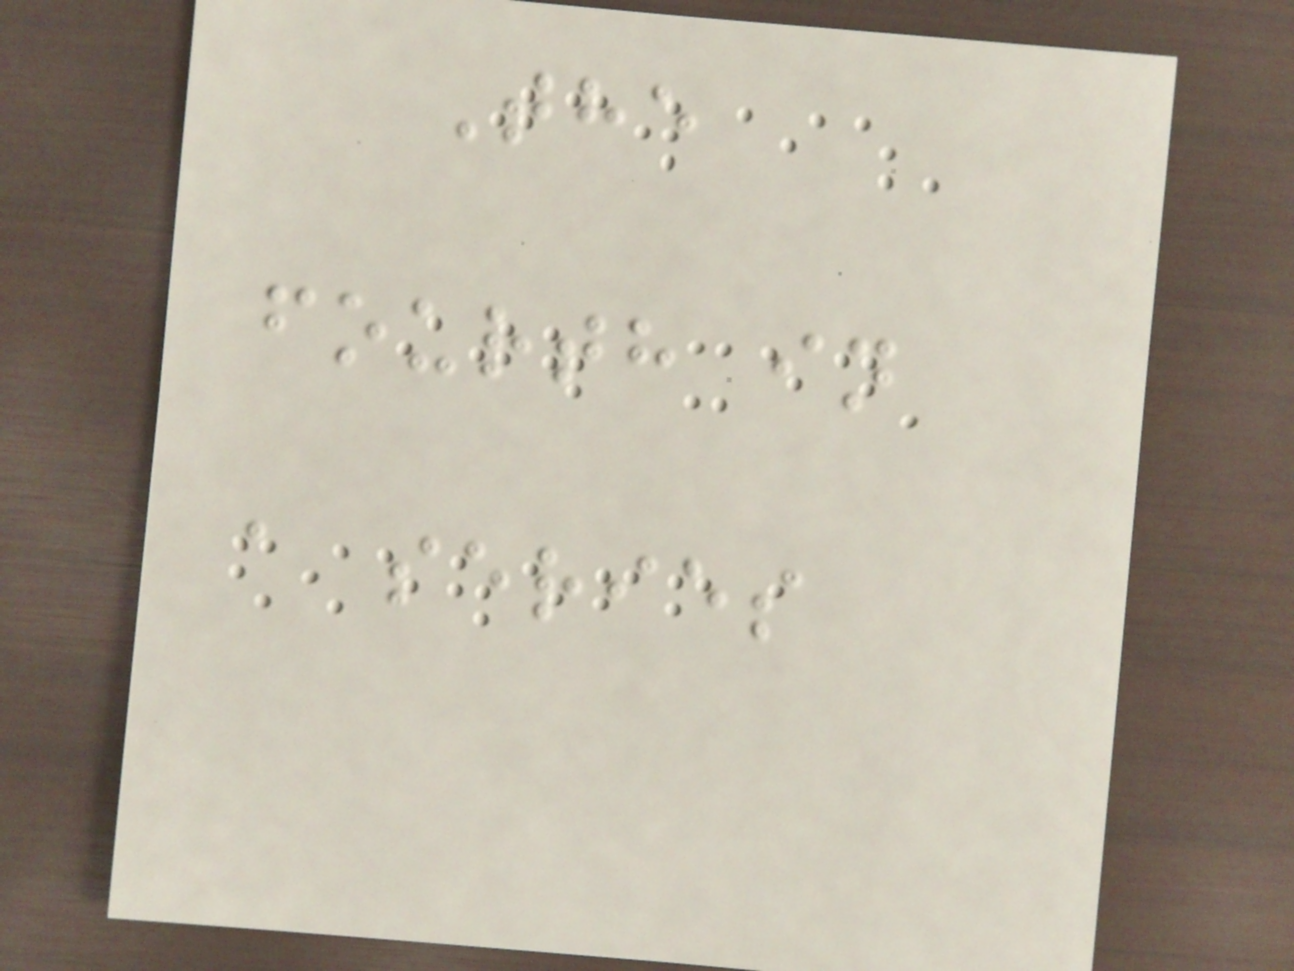The
fourth in
a series
